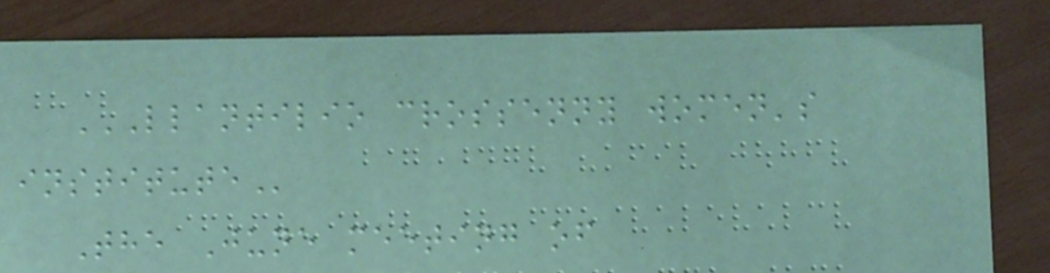LLANTILIO CROSSENNY WOMEN'S
INSTITUTE
The June meeting of
